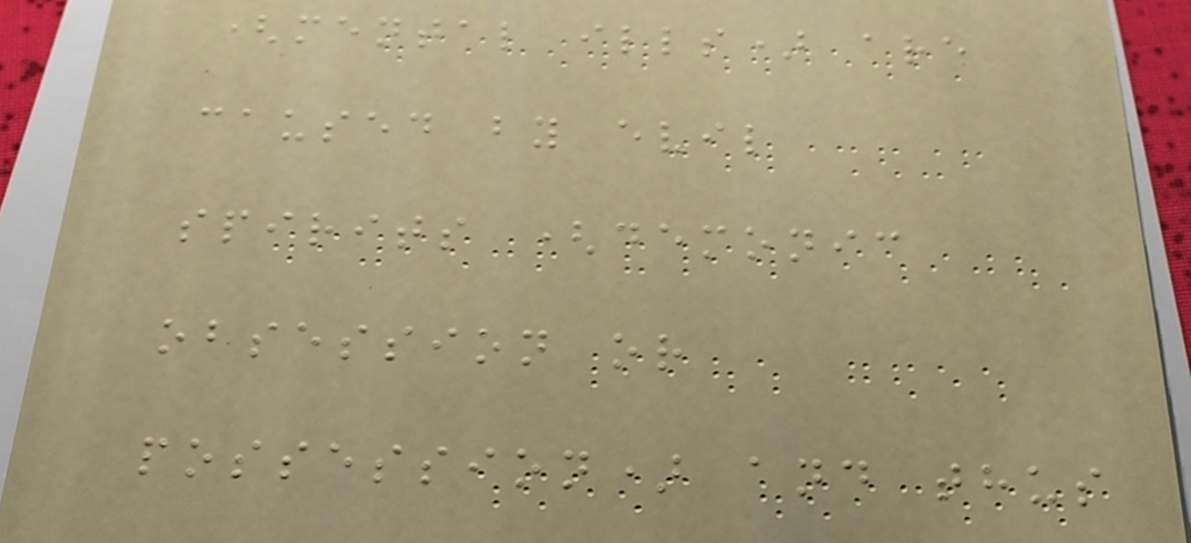(mental ills) are
caused by evil
spirits (demonic
obsession or
possession) and thus
